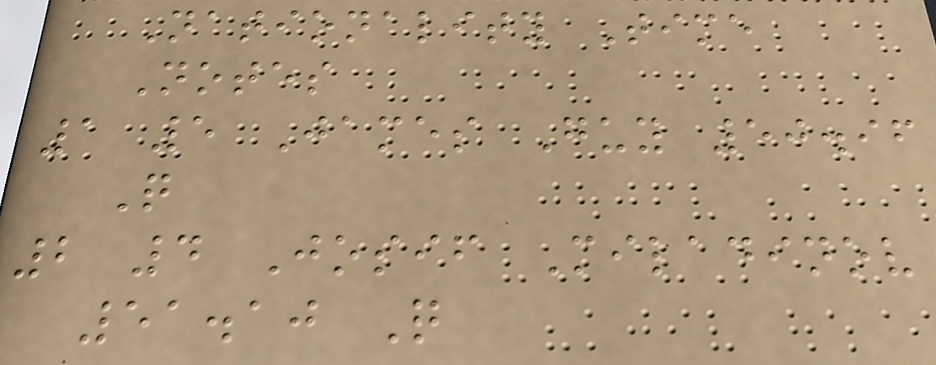Nationality Time
Notes
1 5 James Guy 50.96
Q
2 4 Josif Miladinov
51.10 Q
